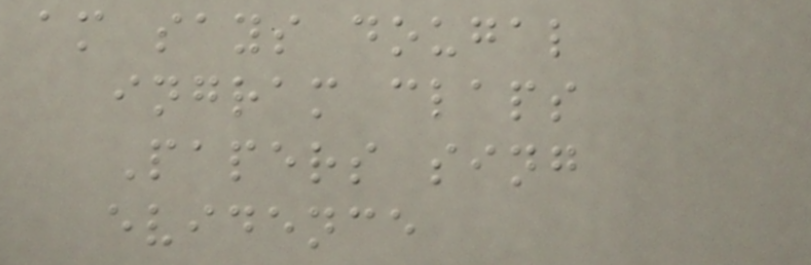am says dougal
ingram claps
Papers sing
evidence
